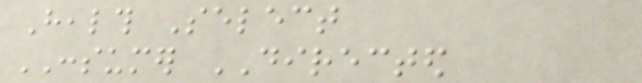Health Select
CONSUMER DIRECTED
